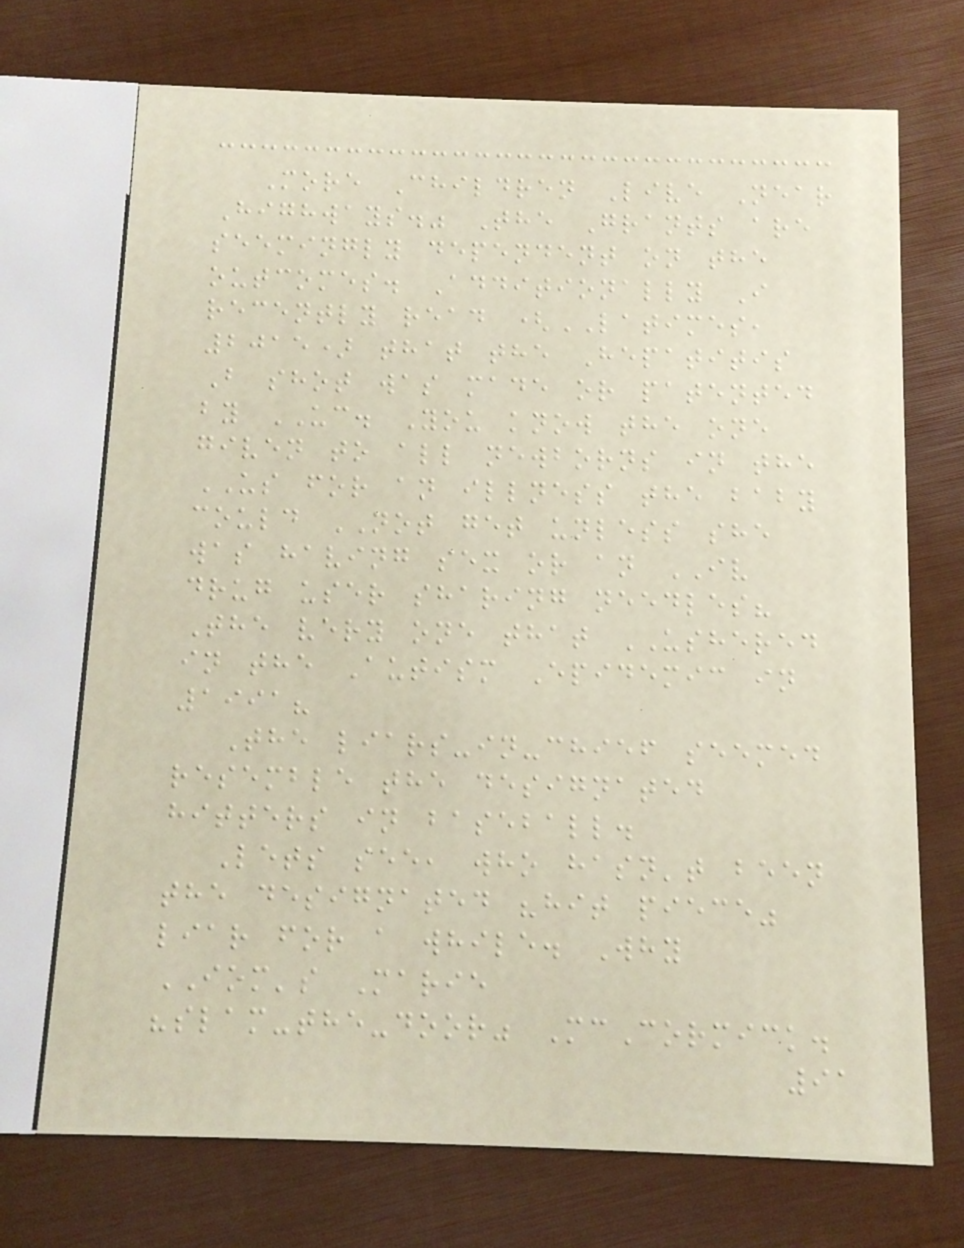More Children Live Near
Highways." The Grants are
seemingly dependent on the
outcomes. Additionally I
recently read (LATIMES,
2015) that the Hepatitis
B shot was made or patented
by UC. You know the one
given to all newborns in the
US for an illness the baby
could NOT get unless she
was having sex or an IV
drug user sharing needles?
The very one that USHERED
in the Autism Epidemic in
1991?
The liars-in-chief seemed
resemble the designated
hitters in baseball.
Lets see, who hasn't been
the designated "hit piece"
liar for a while. Why
IOM's Marie
"slam-the-door" McCormick.
91
